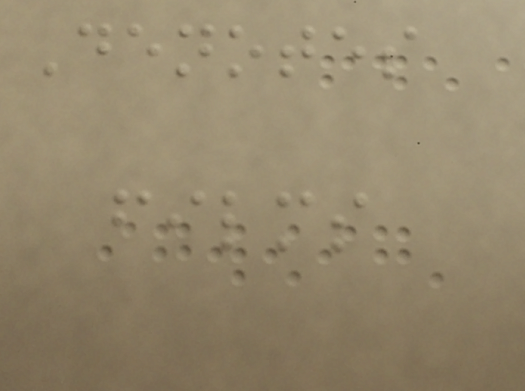Denotes
films
